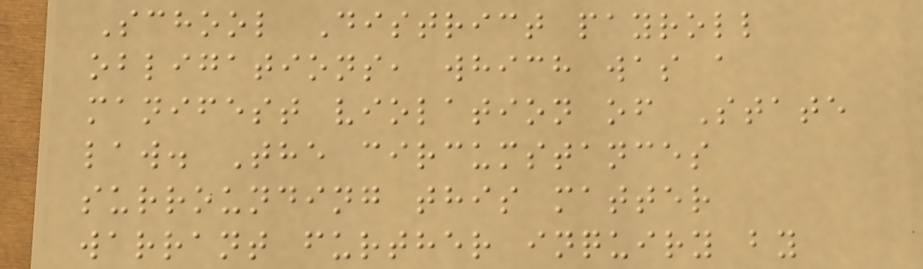School District payroll
obligations, which was a
manifest violation of State
law. The circumstances
surrounding this matter
warrant further inquiry by
